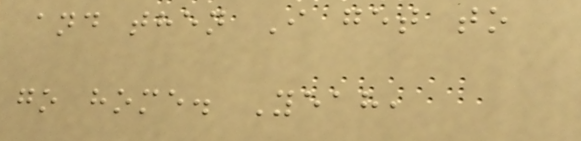and then I get to
go home. Yeah,
